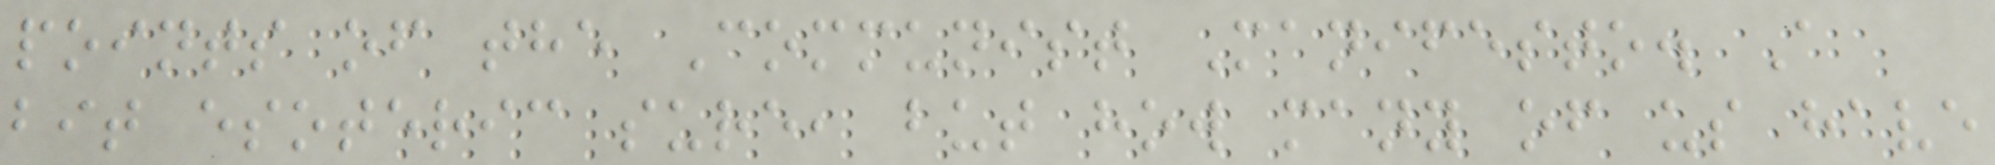points of the Communist Manifesto. A
bit esoteric sure, but how many of us have
